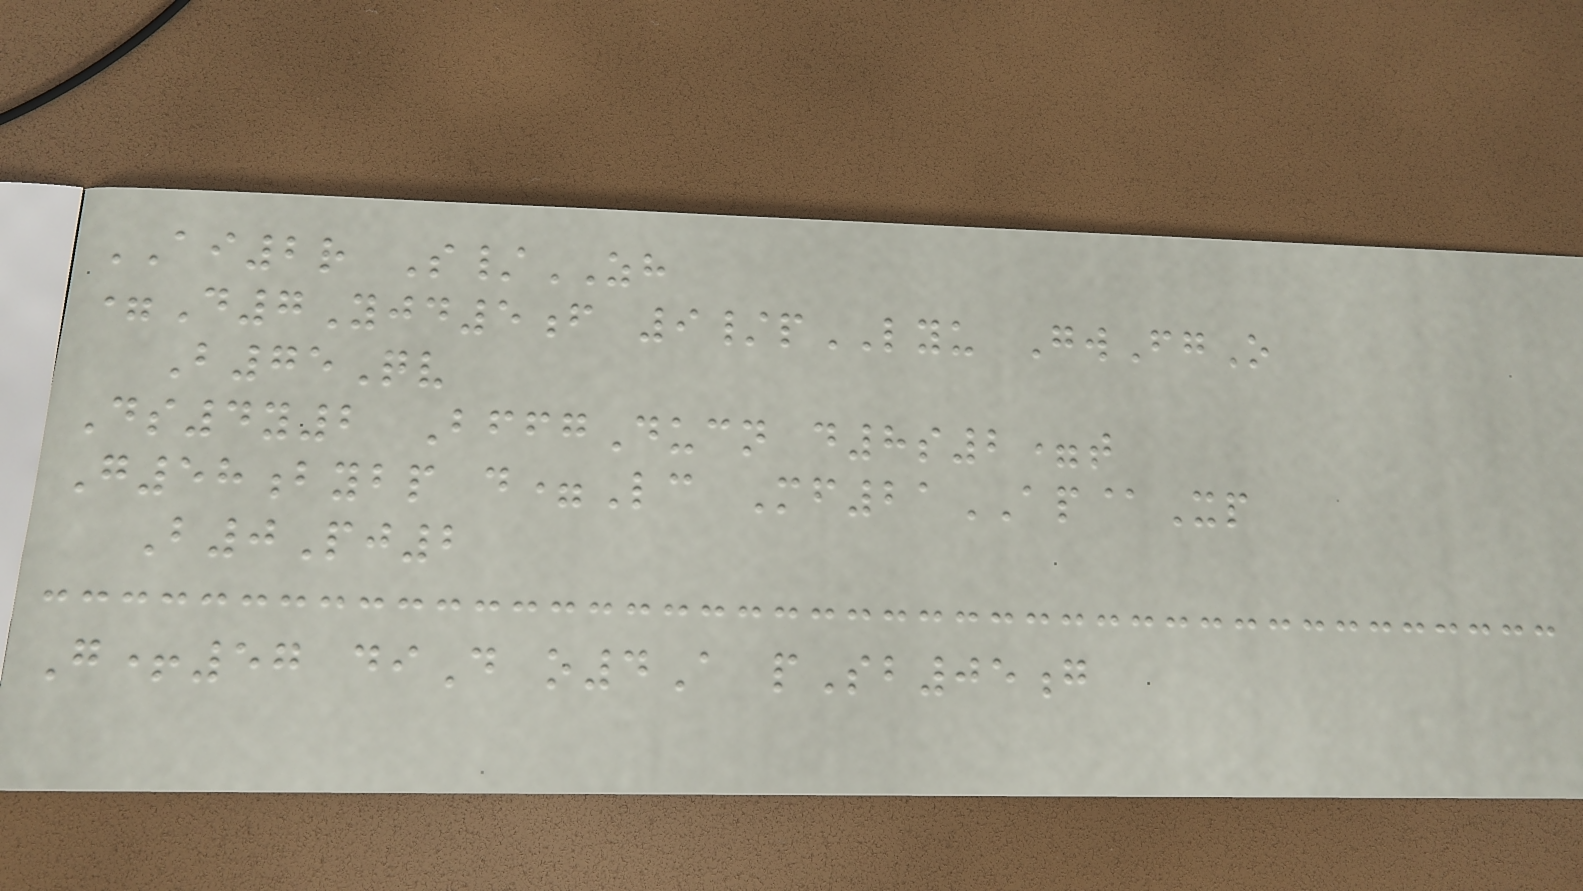AI2r S/ZH
=D7Yjd5f 9/pLYU GwFgO
B75Qv
Ds4y2 BffgDucn d8s2=t
G58bybp d=Lc Mf21AP@Xp
B0Pj2
G+57 diD o4A pSb05g
